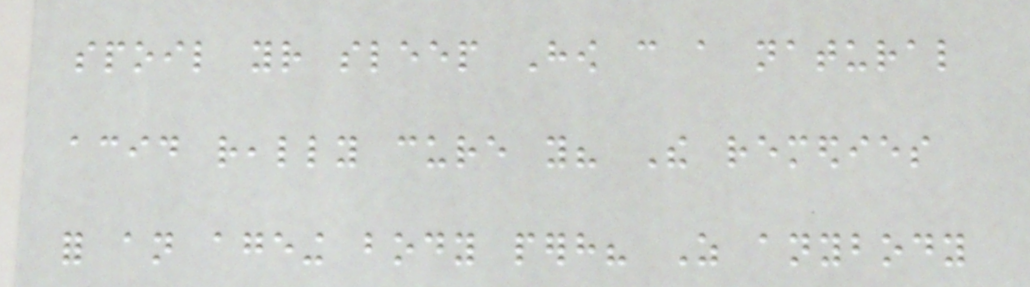spoil your sleep How can a natural
acid really cure you? The remedies
for an ageing body perhaps? As anybody
